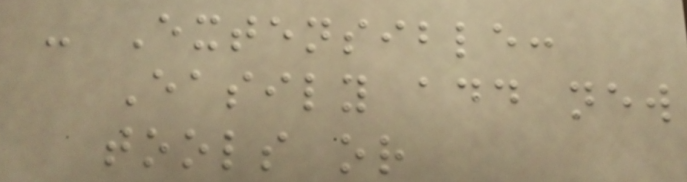- Extensible:
Easily add new
tools or
